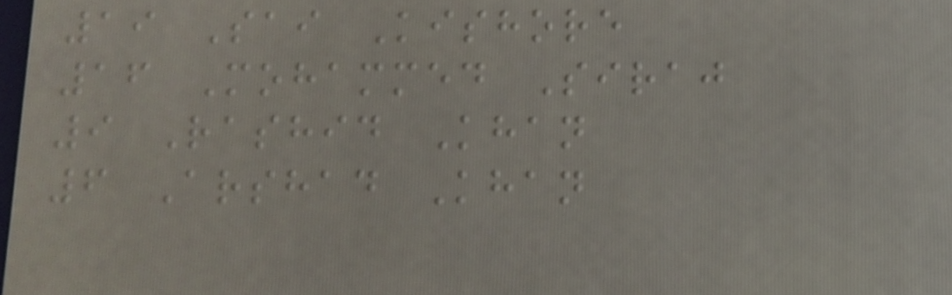19 Sai Kishore
16 Mohammed Siraj
9 Rashid Khan
6 Arshad Khan
